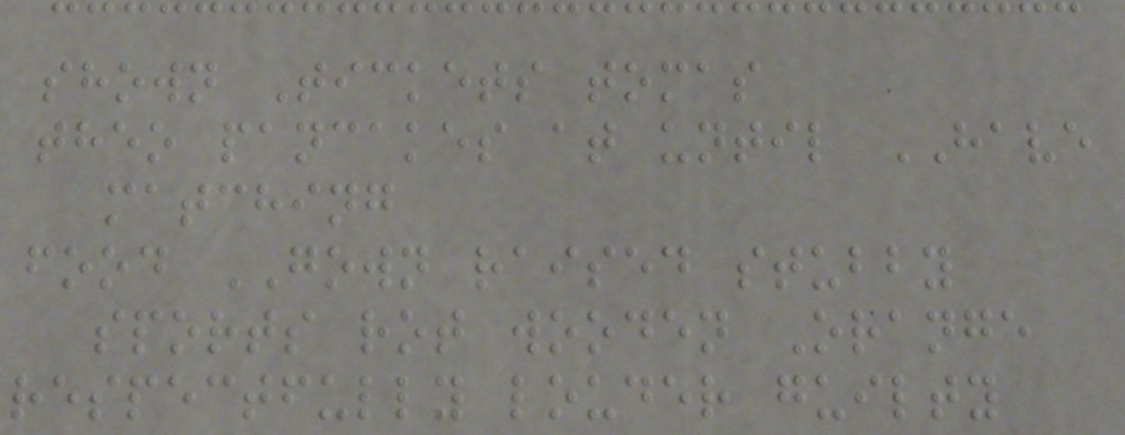shown Tickets tomas
theo pancakes at until HAVE
matching
food GOWN raised stubby
sports rot wooden Orange
respectfully louder guilty
